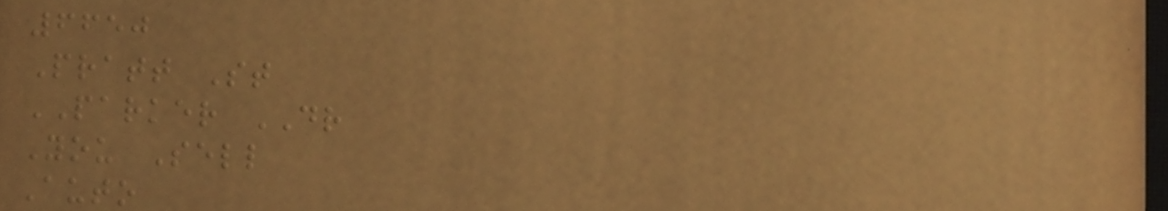6650
Pratt St
PARKER DR
You Sell
Auto
